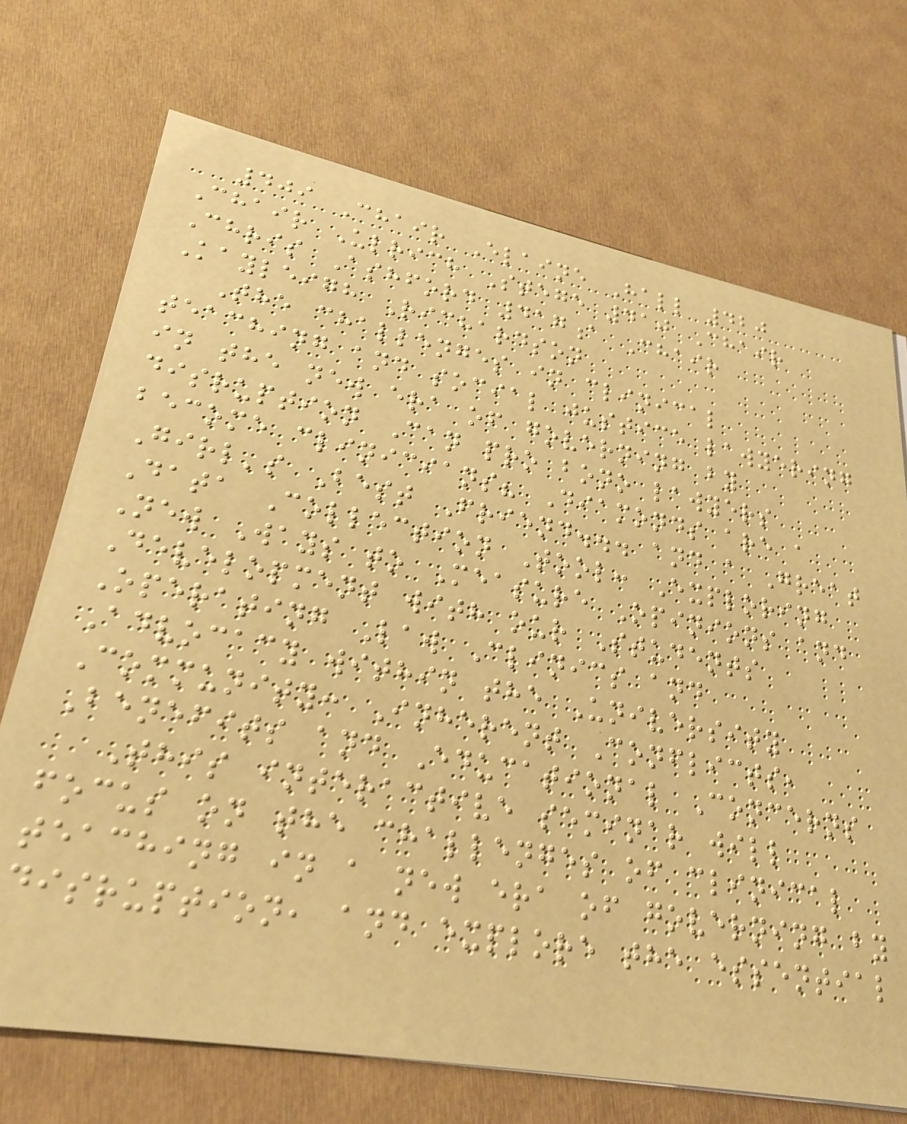409 Chair Elaine Hall 420
Chair Ulrich Stege 410 Chair
Chris Ashford 417a Chair
Kayleigh Richardson
The challenges in clinical
teaching and social justice lawyering
in the new era of governing by
disruption Can pro bono lawyers
become clinicians? Diamonds are a
Girl's Best Friend... and a Great
Data Collection Tool: Exploring
New Ways to Measure Opinions and
Development with our Students
Operating Law Clinics and
Advocacy within the University
Community: Inherent Conflicts,
Benefits and Educational Concerns
This interactive seminar will
focus on the challenges of clinical
teaching in a new era of governing by
disruption, and explore the essential
